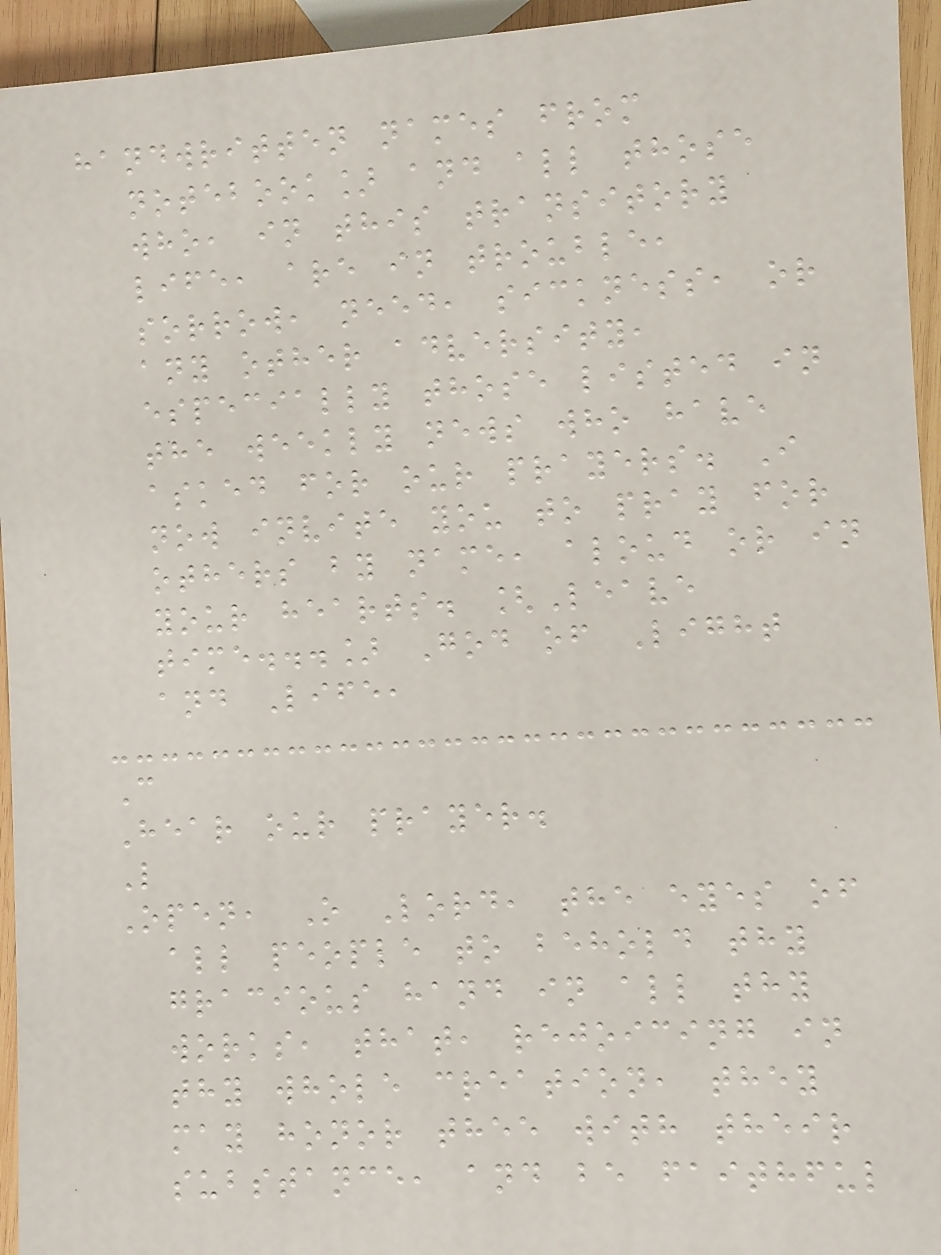handwritten names from
notebook] and all those
who, in this transitory
life, are in trouble,
sorrow, need, sickness, or
any other adversity,
especially those listed in
the weekly news who have
asked for our prayers. I
now invite you to pray for
others by name, aloud or in
your hearts. [Leave
time...] God of Light
and Life,
C
Hear our prayer.
L
Open, O Lord, the eyes of
all people to behold thy
gracious hand in all thy
works, that, rejoicing in
thy whole creation, they
may honor thee with their
substance, and be faithful
